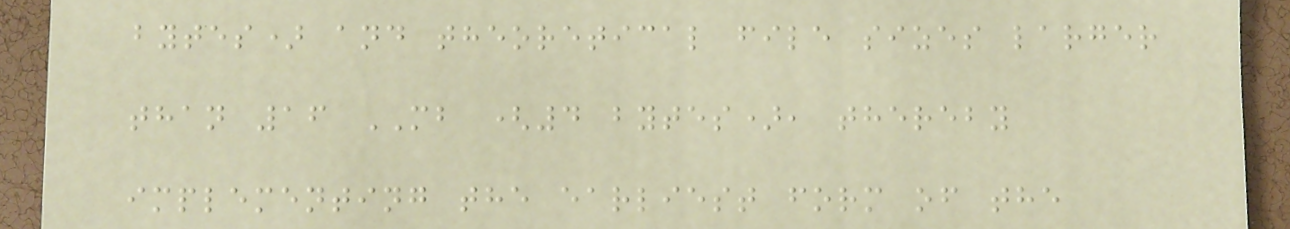bytes) and theoretical file sizes larger
than 16 MB (4 bytes), thereby
implementing the earliest form of the
